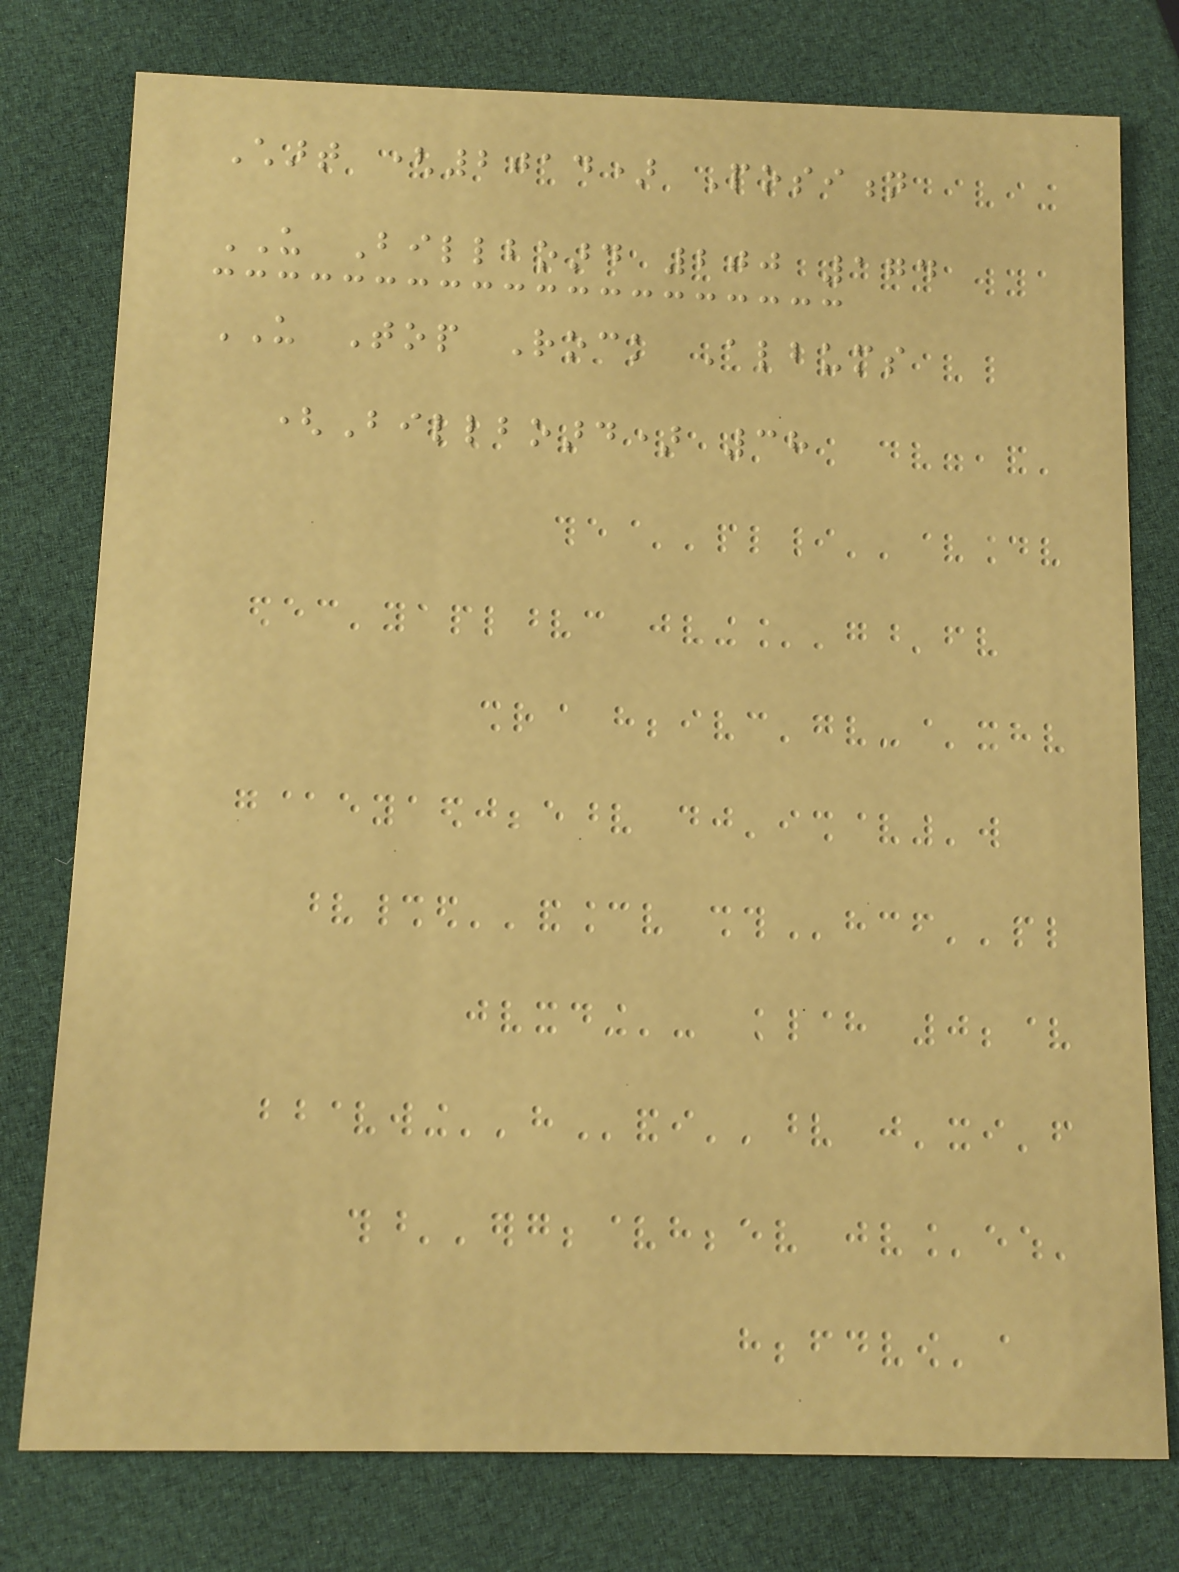Chart (2014) Position
US Billboard 200 174
US Top Rock Albums
(Billboard) 38
